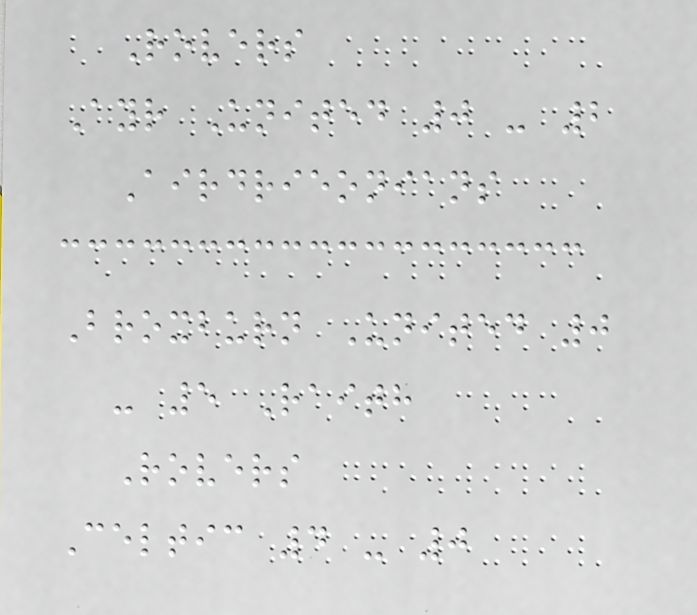Rovers
Ayr United 0 - 2
Airdrieonians
Broxburn United 0
- 5 Raith
Rovers
Celtic 4 - 0
